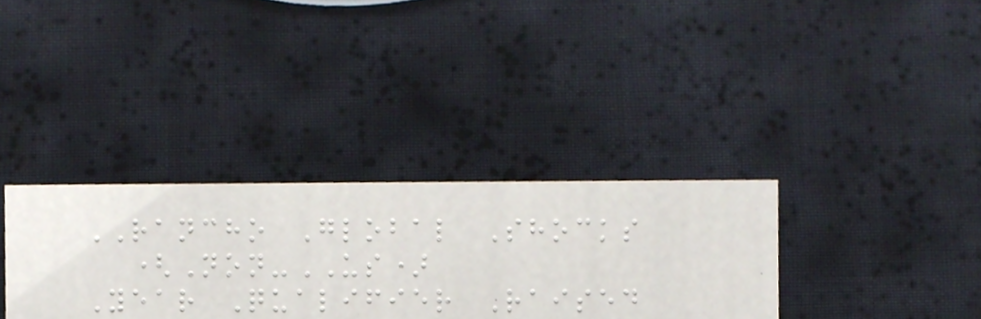RANCHO Global Shocks
(Non-US)
Year Qualifier Raised
